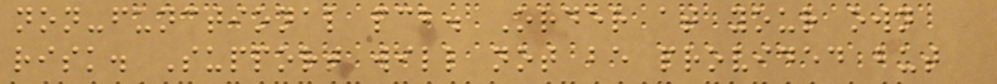non-functional pcb. Order at your own
risk. Support will not be provided but
